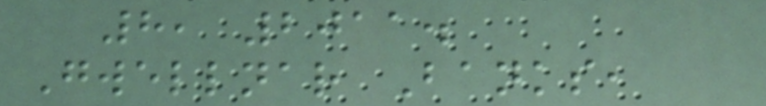8, 2011.
Gwellnar Banks,
